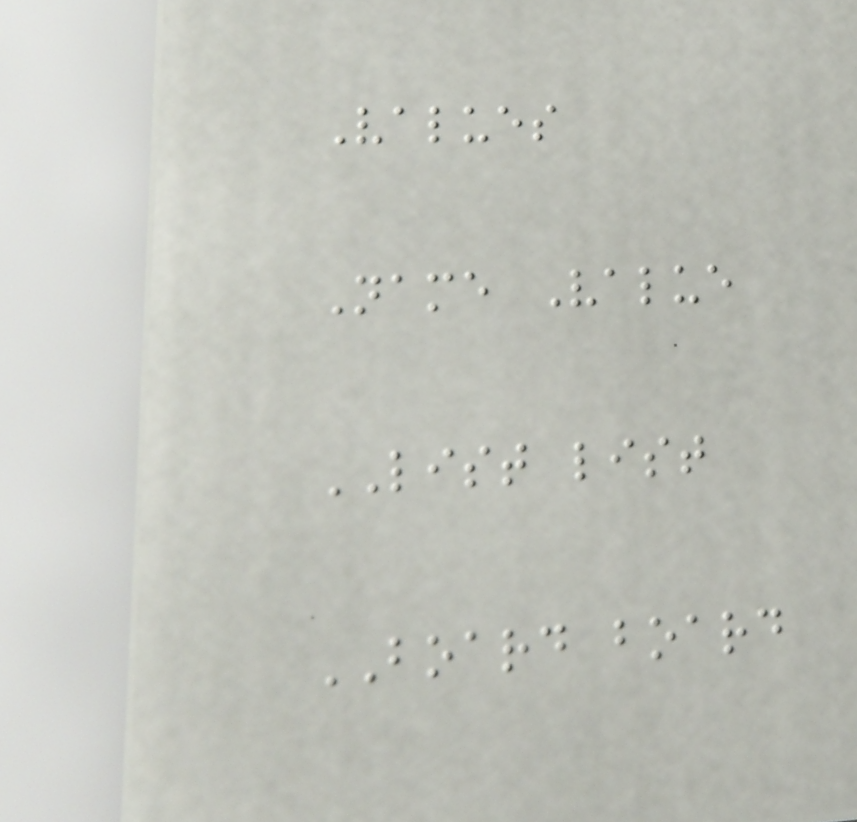Values
Name Value
LIST list
BOARD board
